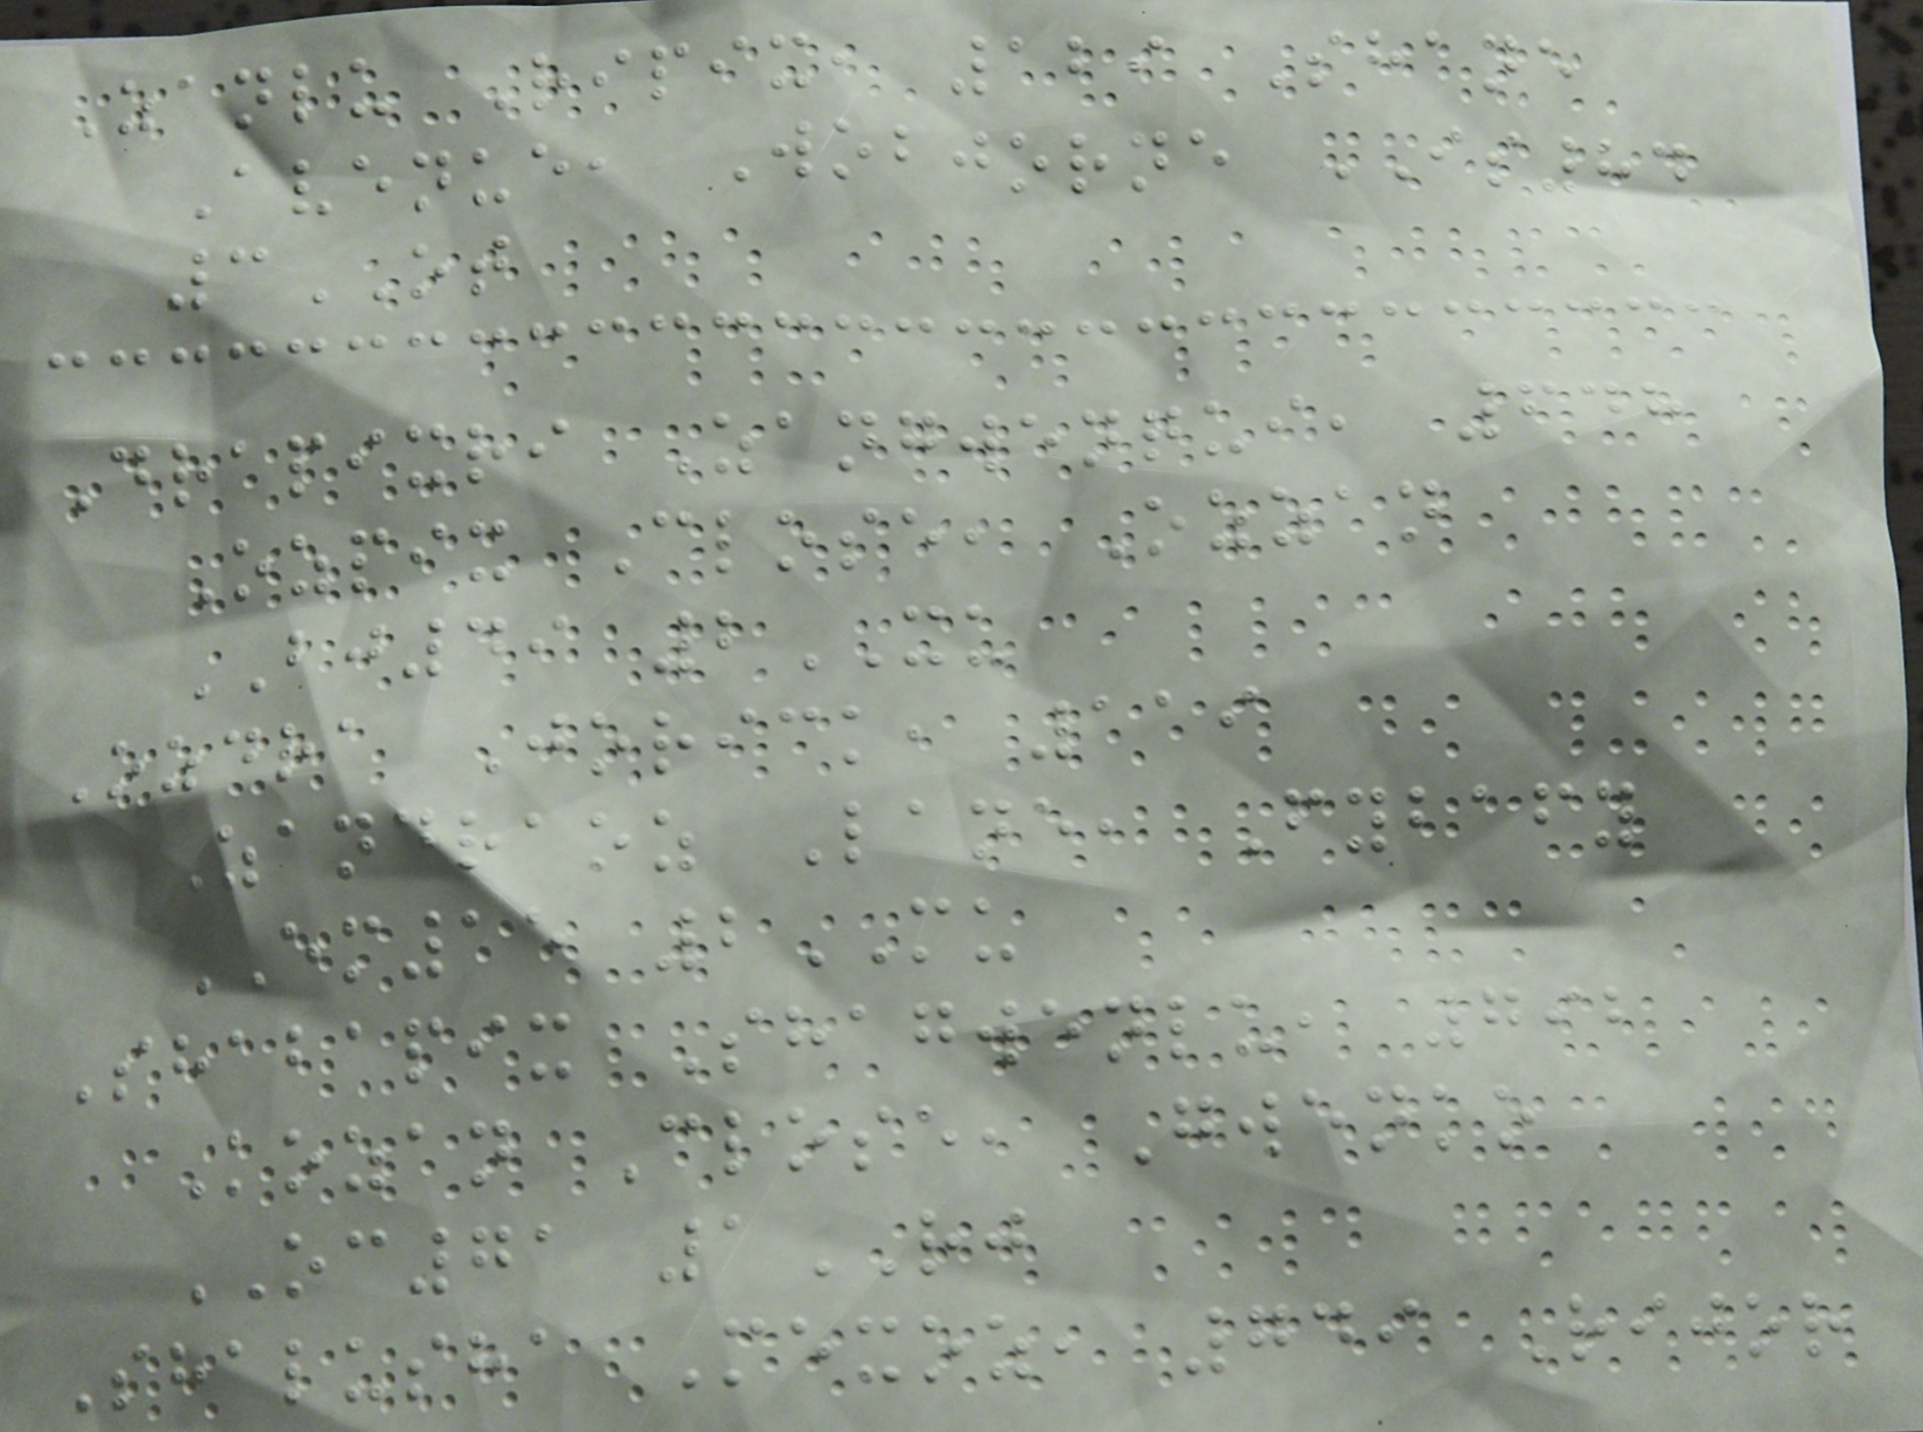Zanlu Ripix, 129 Shane
Avenue, Wobjorne IS84
3OT
Drapixri Zangwenqui, 648
Ozpix Close, Ozzan
BJ49 2XU
Ozdra Jorick, 119
Zandraoz Lane, Fybafy
EM15 2MU
Shabapix Shagwenlu, 792
Kozan Close, Gwenko
OC71 1RJ
Shalusha Mexoz, 749 Rijor
